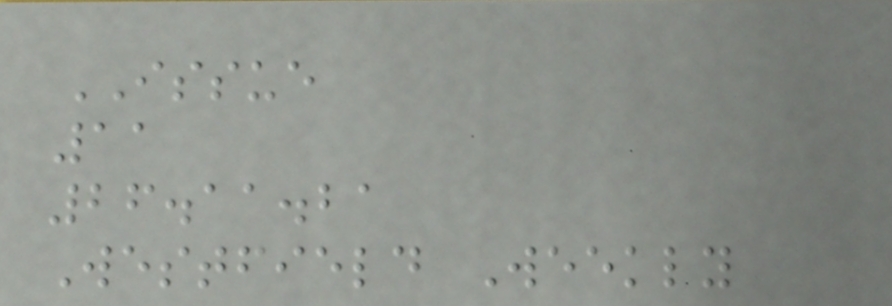ISSUE
11
26.11.21
Westfield Weekly
